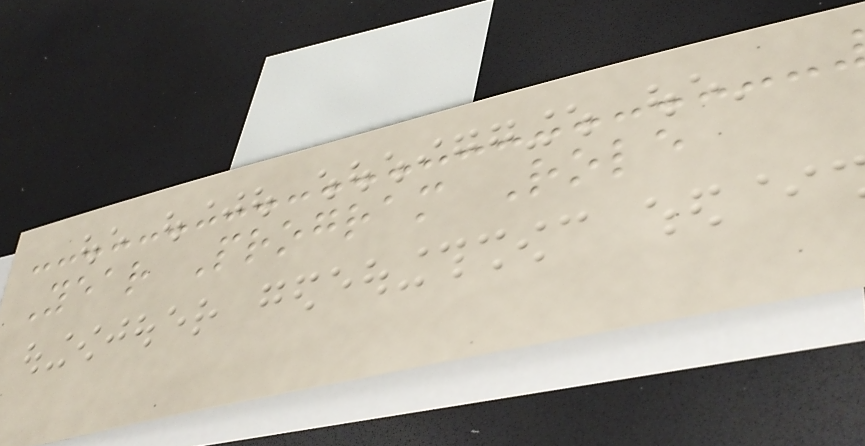Year Program Role
